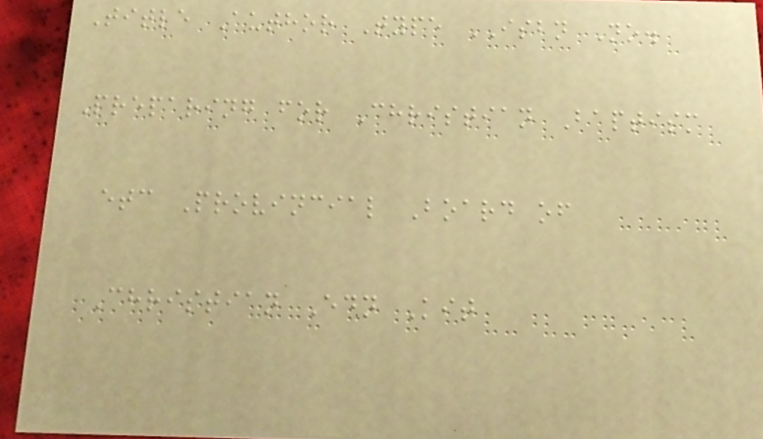Title Author Type ISBN No.
Preparing for Christian Baptism
etc Provincial Board of
Christian Edn Kit
